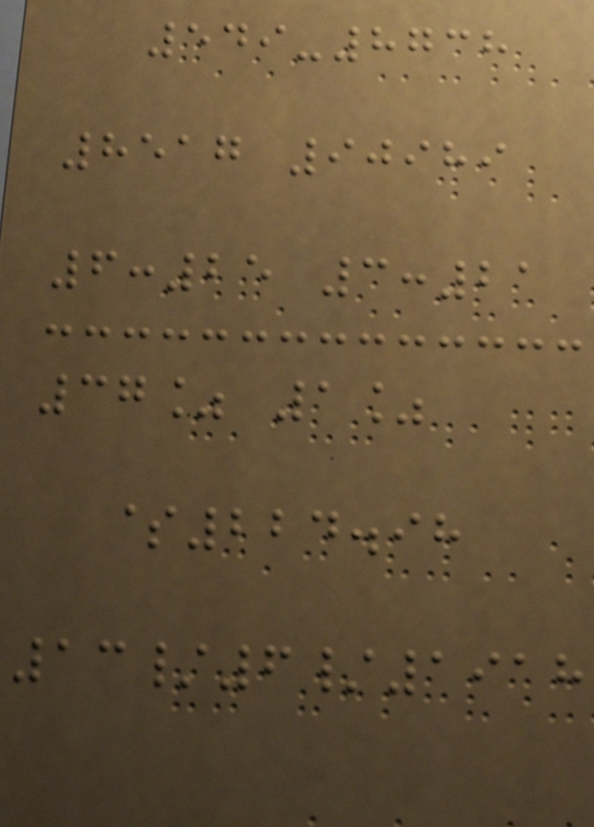549-8738
8517 90989
6:25 3:21
37% 1%
$224.98
13/6/1918
